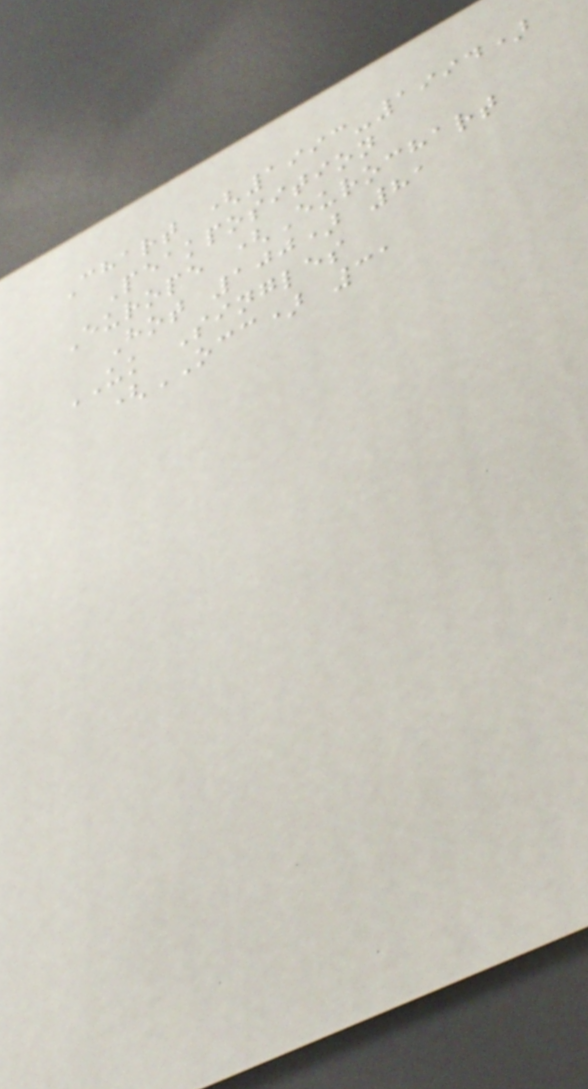Chart (1993-1994)
Peakposition
Europe (Eurochart
Hot 100) 81
UK Singles
(OCC) 31
